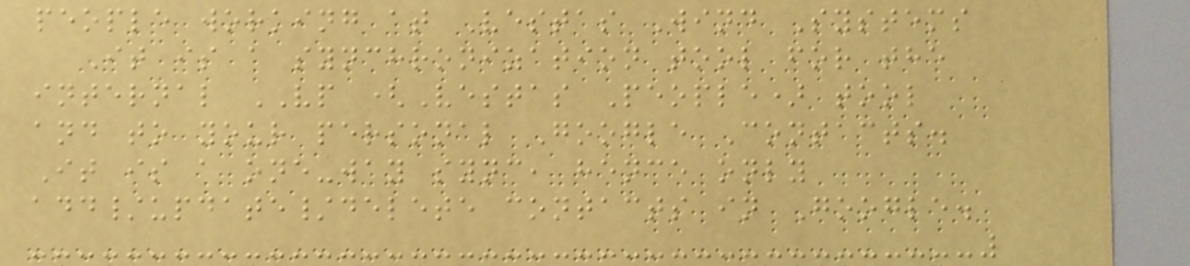people working at Vestas Wind Systems
It is a synchronization tool for the
internal VP (Vestas People) tool
and to your personal Google Contacts.
It is a one-way sync, hence only
add/update/delete contacts in Google.
